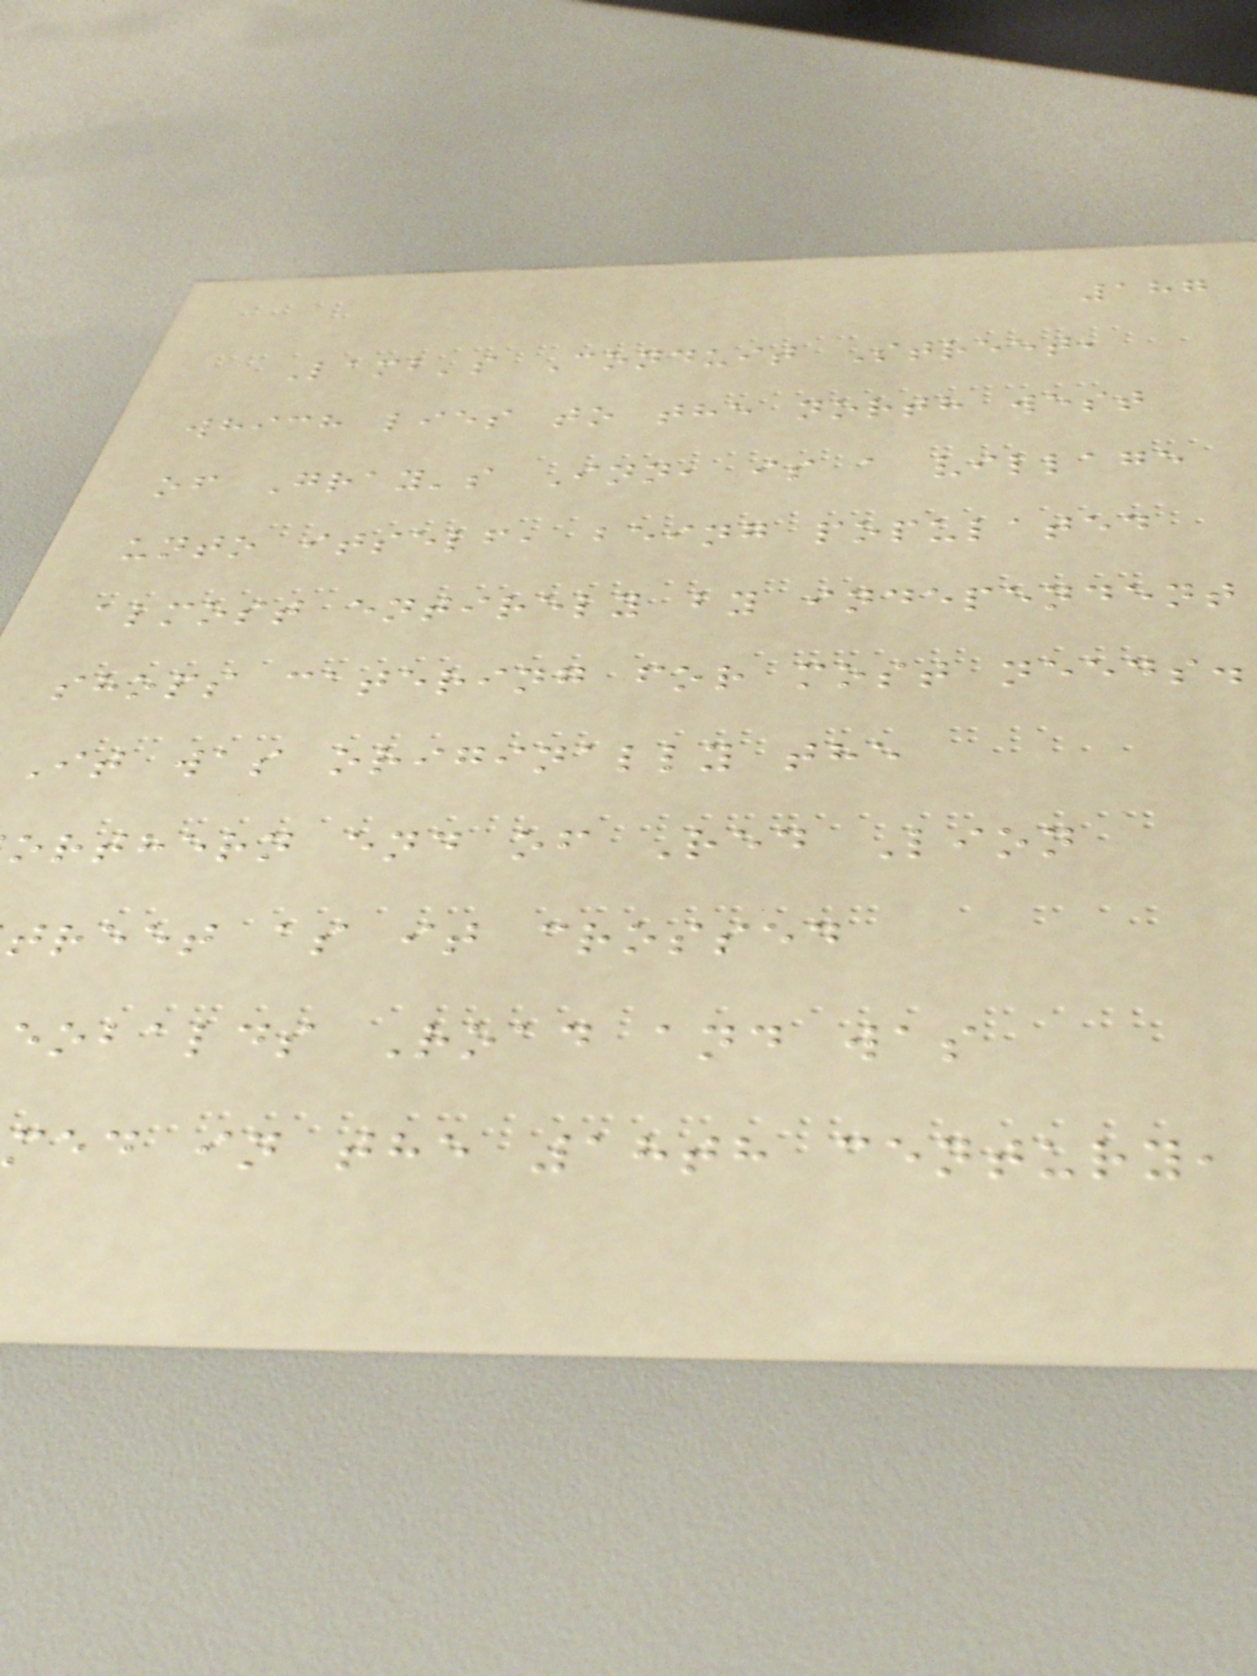187
Lamb's Conduit Street,
which lies to the north west
of Gray's Inn, is a village
unto itself, being populated
almost entirely by independent
shops catering for most needs.
It was originally the
orthern end of Red Lion
treet as it crossed
eobalds Road and was
med in the 18th century,
